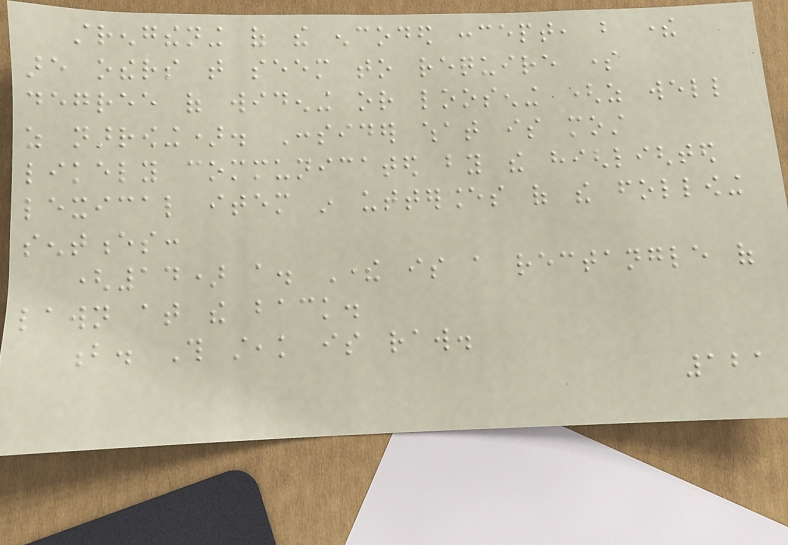strengthening of the encoded concept, but there
are others that seem to require some
degree of widening or loosening (as well
as narrowing). Consider what is most
likely communicated by the highlighted
lexical item in utterances of the following
sentences:
(14) a. There is a rectangle of
lawn at the back.
b. This steak is raw.
121
